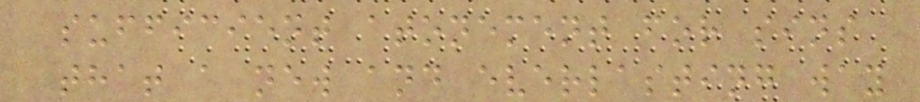sufficient atonement for sins
that a new and everlasting way
